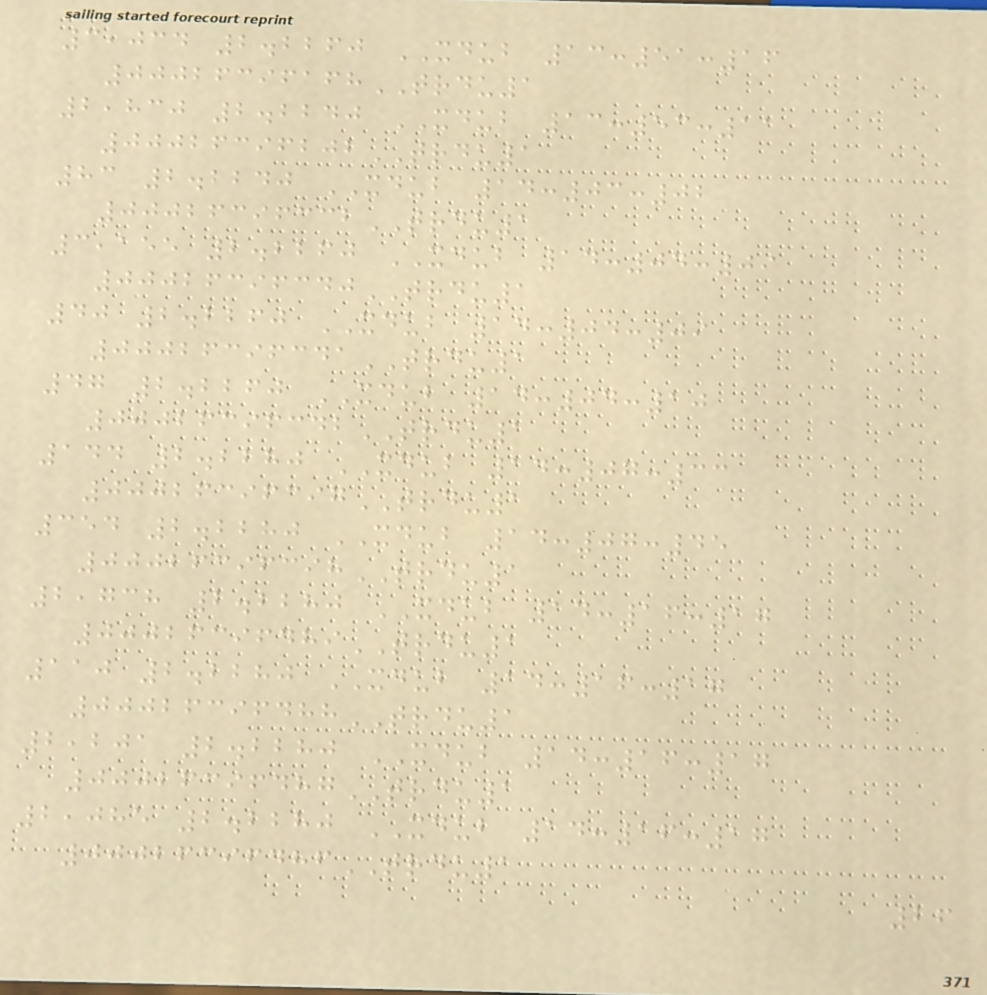3,034 2.2260 XDUB 13:51:16
00026396168TRDU1
2,830 2.2240 XDUB 13:53:11
00026396202TRDU1
83 2.2240 XDUB 14:03:02
00026396332TRDU1
3,155 2.2260 XDUB 14:04:09
00026396340TRDU1
40 2.2260 XDUB 14:04:09
00026396341TRDU1
47 2.2260 XDUB 14:04:10
00026396342TRDU1
144 2.2280 XDUB 14:07:33
00026396397TRDU1
354 2.2280 XDUB 14:07:45
00026396398TRDU1
2,738 2.2280 XDUB 14:16:17
00026396489TRDU1
110 2.2280 XDUB 14:16:17
00026396488TRDU1
2,201 2.2280 XDUB 14:16:17
00026396487TRDU1
2,085 2.2280 XDUB 14:16:17
00026396486TRDU1
26
